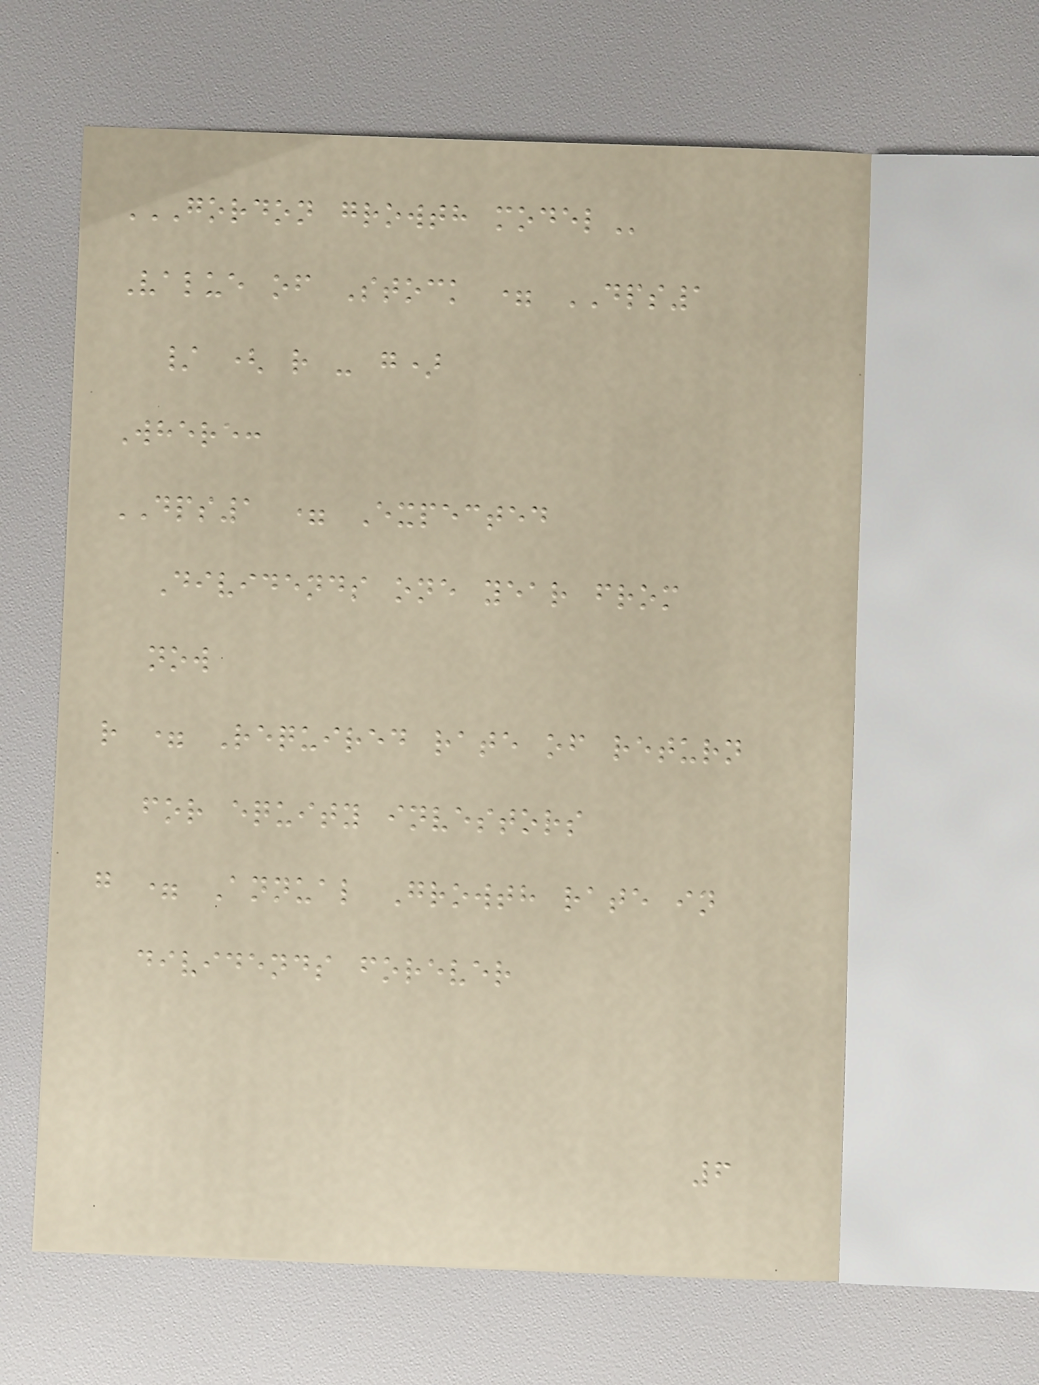GORDON GROWTH MODEL
Value of Stock = DPS1
/ ( r - g)
Where:
DPS1 = Expected
Dividends one year from
now
r = Required rate of return
for equity investors
g = Annual Growth rate in
dividends forever
6
